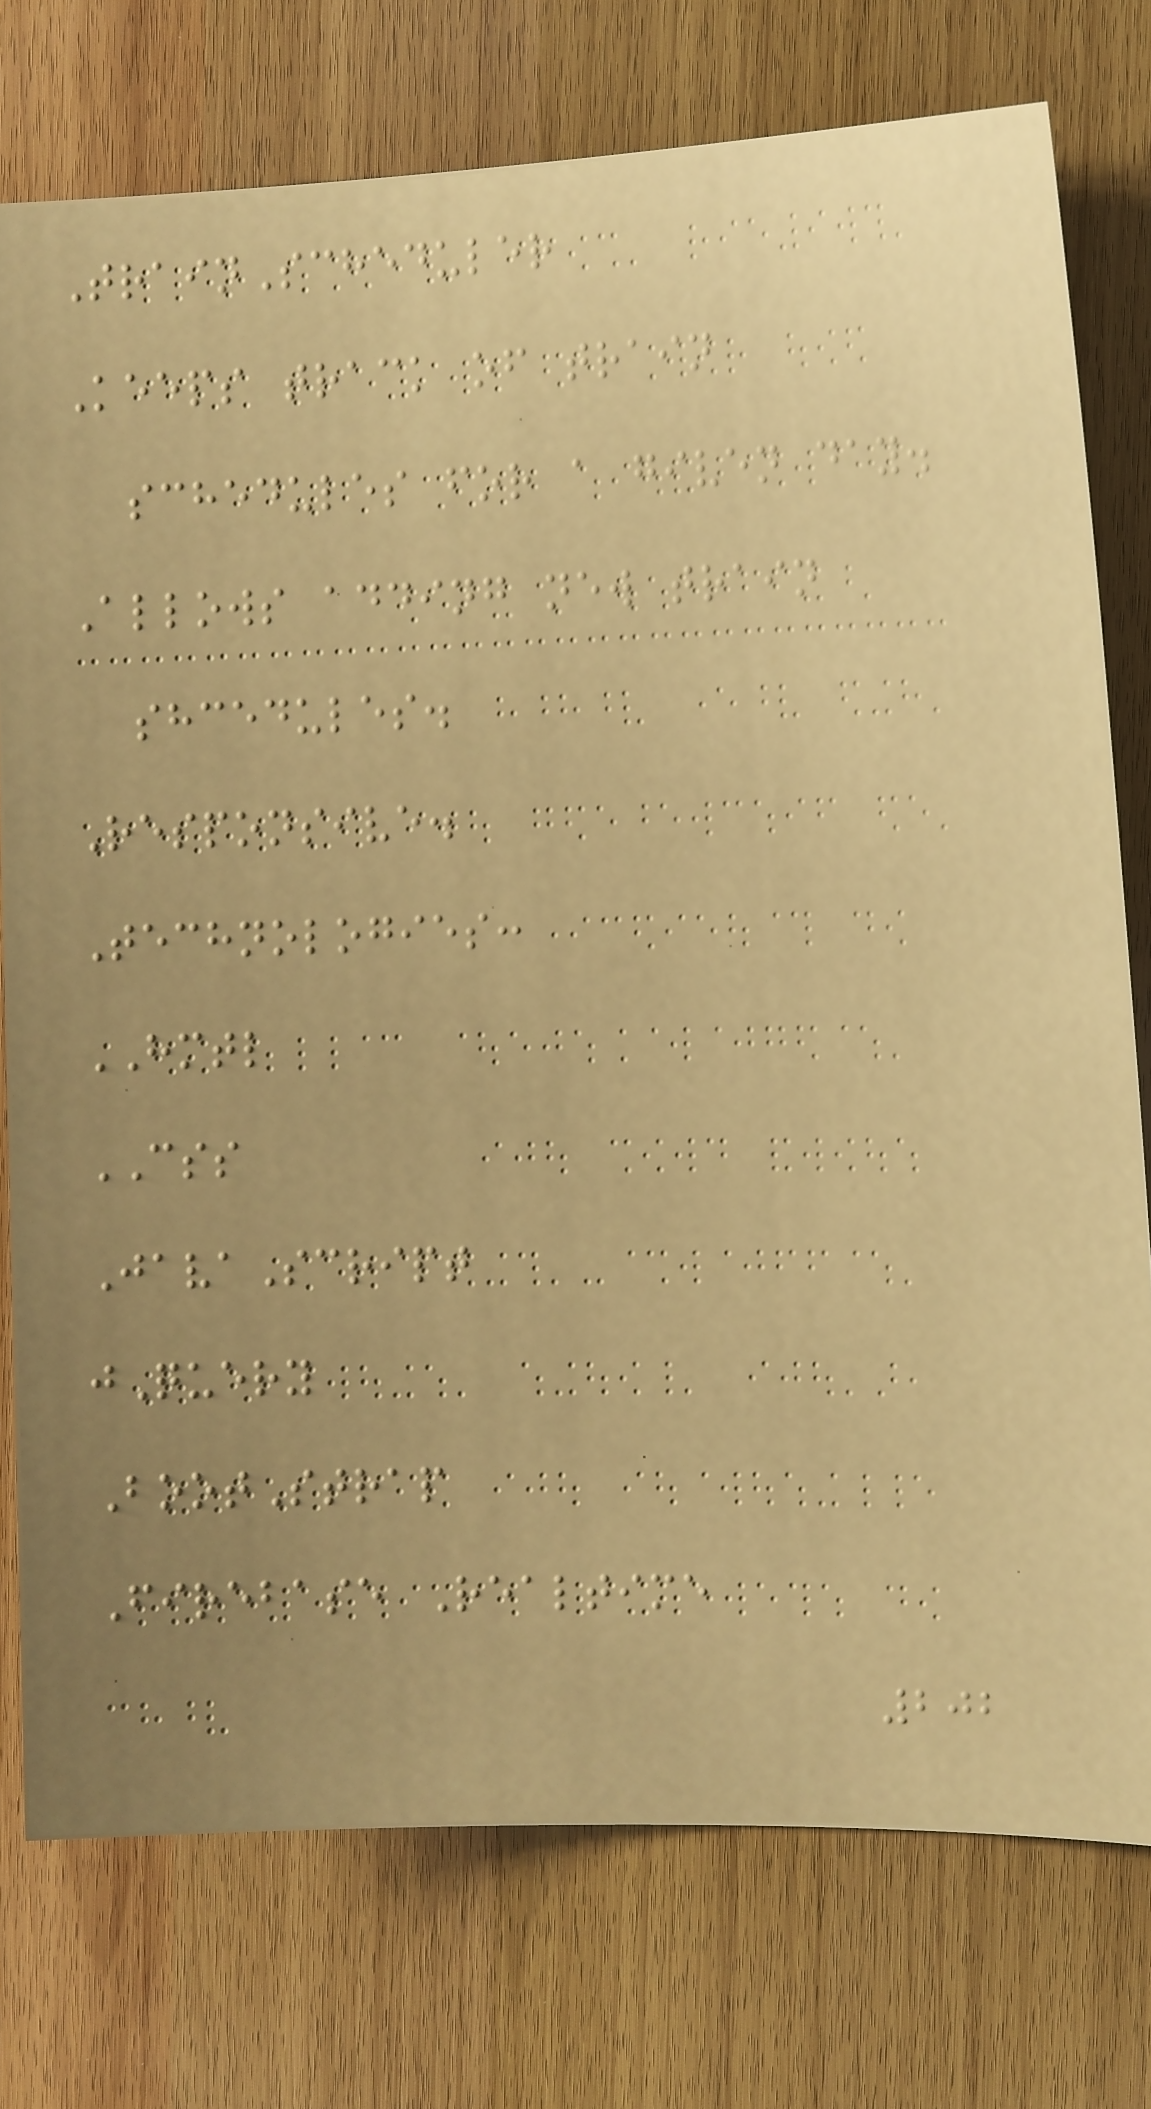TrainScheduler
Keeps track of train
schedules for a given day.
Allows adding new train
shcedules.
Responsive.
Technologies:
HMTL
CSS
JavaScript
jQuery
BootStrap
Firebase Realtime
202
